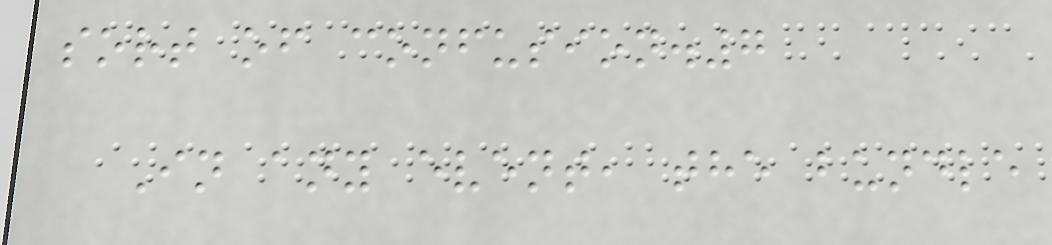sort of confusion.7
In any event, the bundle
